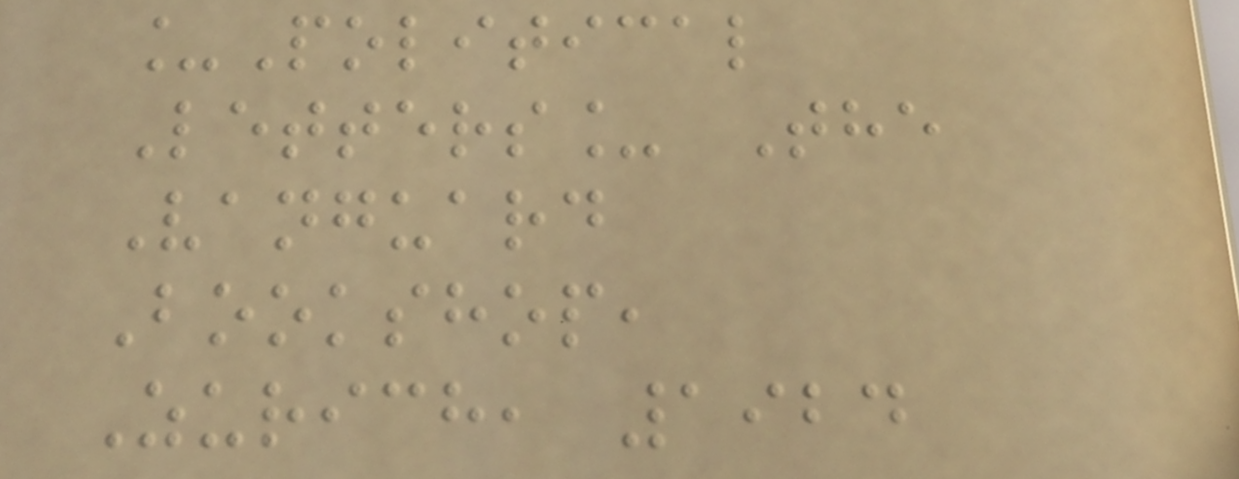_Political
Letters_ The
Vanguard
Bookshop,
Zurich, 1924
